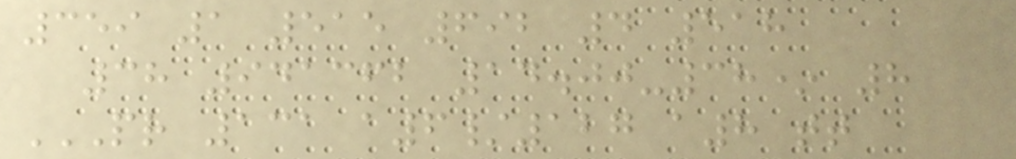359 1 515 692 4 518
38 941362 14.00-38* 8
PR 131 A6/127 A8 TT
